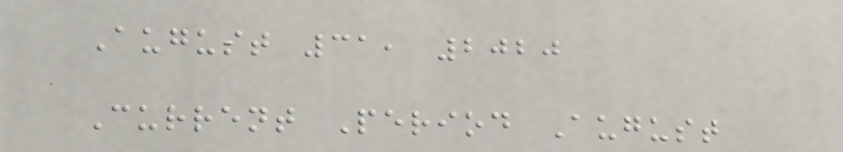August 31, 2020
Current Period August
